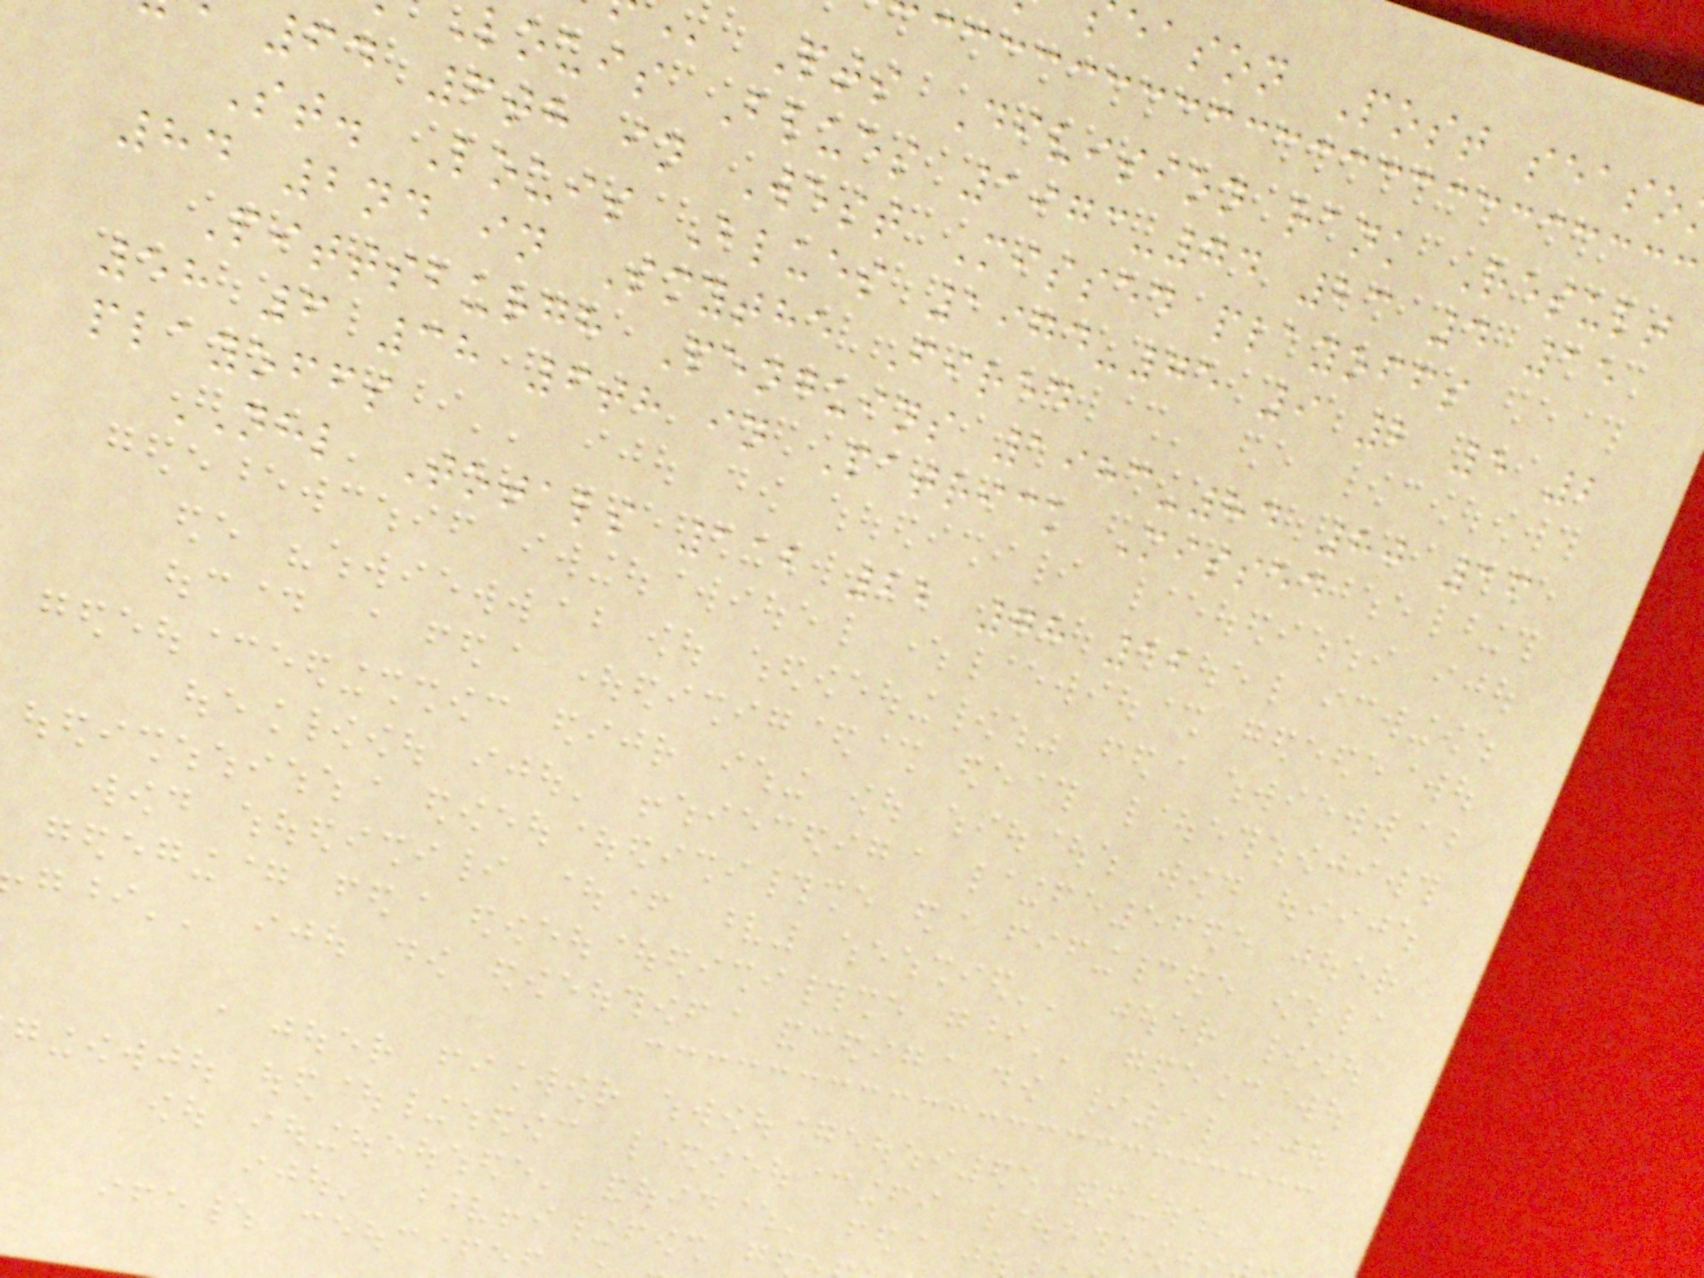eason Post seaso
Pts Division rank Result
louis Blues 1973-74 23 4 15
64 6th in West Missed playoffs
St. Louis Blues 1974-75 9 2 5 2
84 2nd in Smythe Fired
Pittsburgh Penguins 1983-84 80 16
58 6 38 6th in Patrick Missed
playoffs
NHL Totals 112 22 78 12
